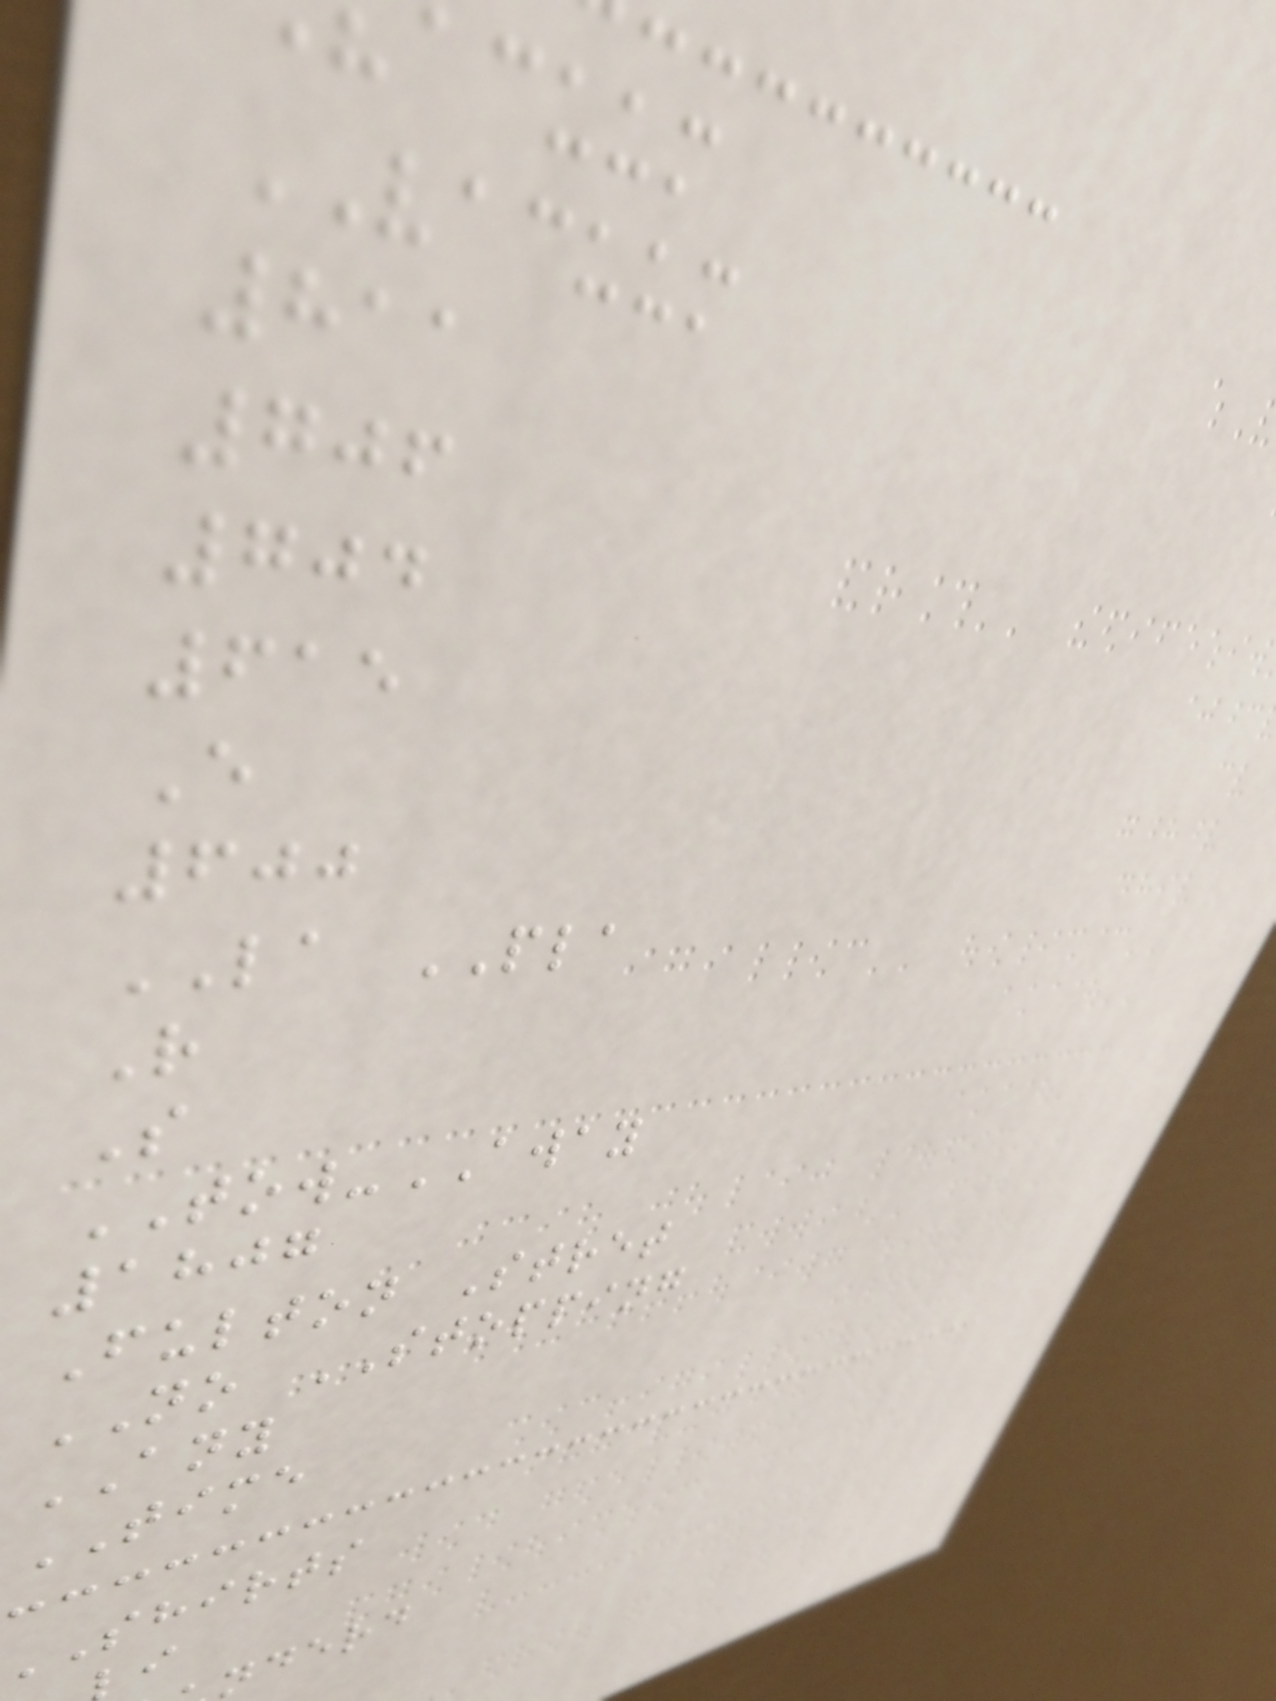acuum
VACUUM
811
706
704
615
E
600
LA PLA
R
S
TOW-AWAY
1807
Fulton Stret
NO STOPPING
ANY
TIME
shirts
nderd
